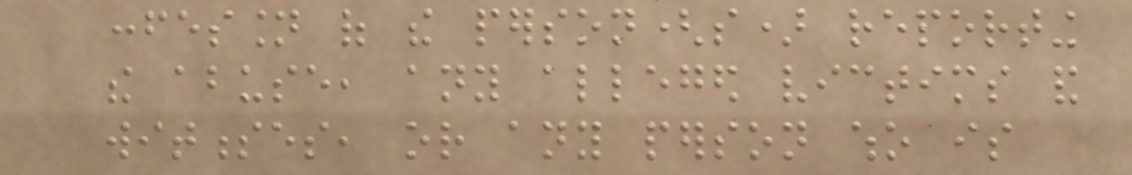confession of the person(s) reporting
the abuse, any alleged victims and
witnesses, or any person who is
